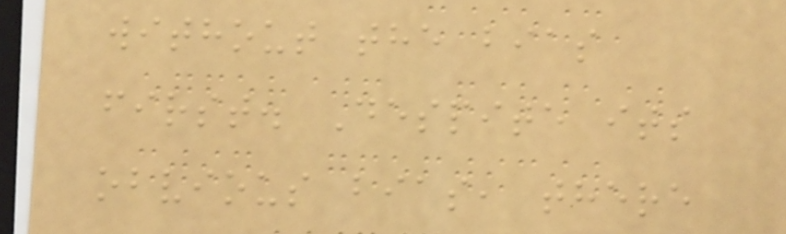without the bias
first. Despite its
obvious bias, there
